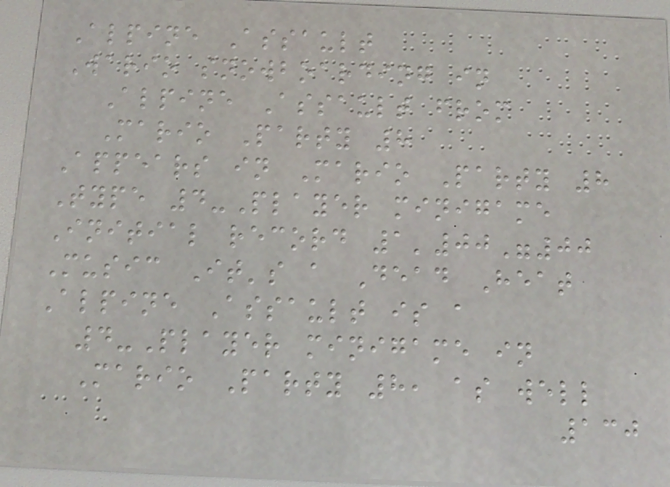Alpine Assault
Wario snowboarding in
Alpine Assault from
Mario Party 8
Appears in Mario Party 8
Type 4-Player minigame
Initial record 1'00"00
Music It's a Dead Heat
Alpine Assault is a
4-Player minigame in
Mario Party 8, as well
130
